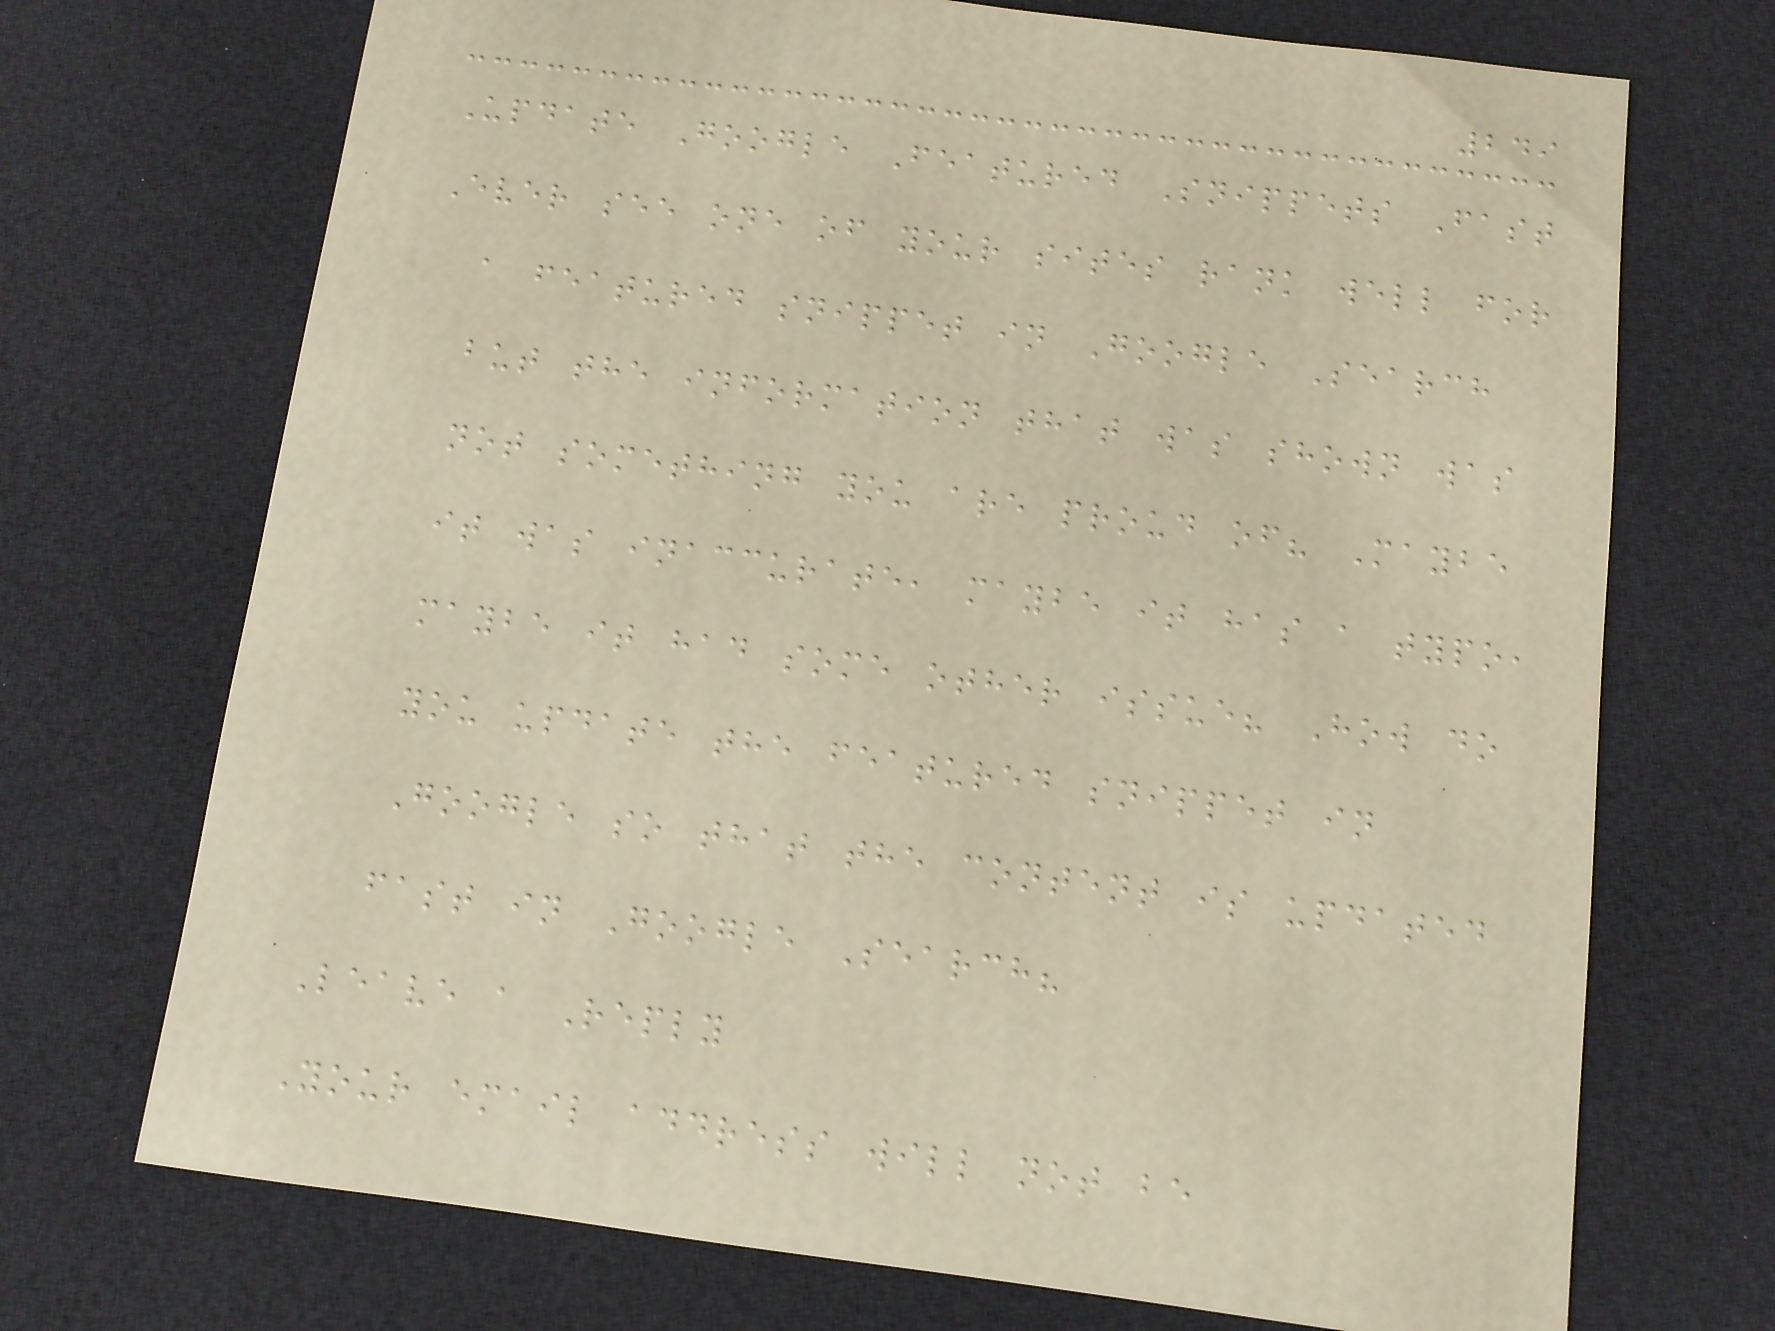249
Update Google Featured Snippets Fast
Ever see one of your sites rank well for
a featured snippet in Google Search
but the information that was shown was
not something you are proud of? Maybe
it was inaccurate, maybe it has a typo,
maybe it had some other issue? How do
you update the featured snippet in
Google so that the content is updated
fast in Google Search?
Leave a Reply
Your email address will not be
